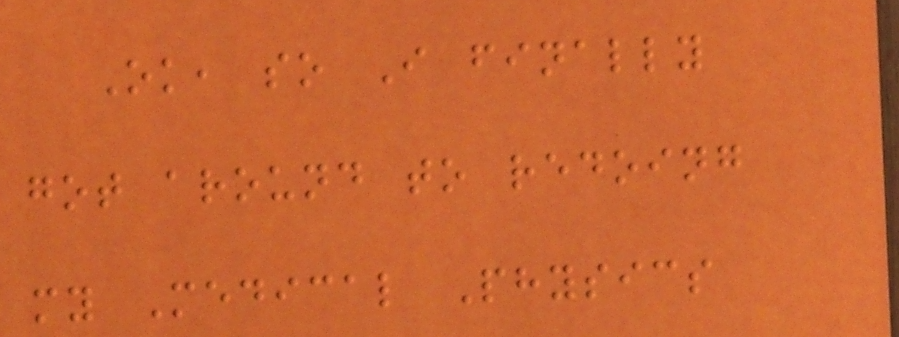Ok, so I finally
got around to redoing
my Medical Physics
